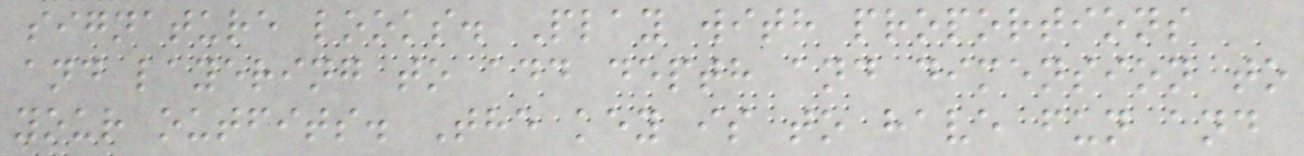signature looks. Play with proportions
and layering to add depth and dimension to
your outfits. The key is to have fun and
